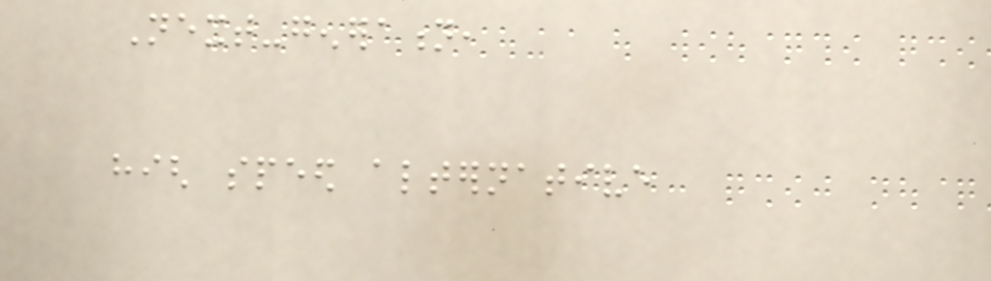Next-generation,
high speed alternative
